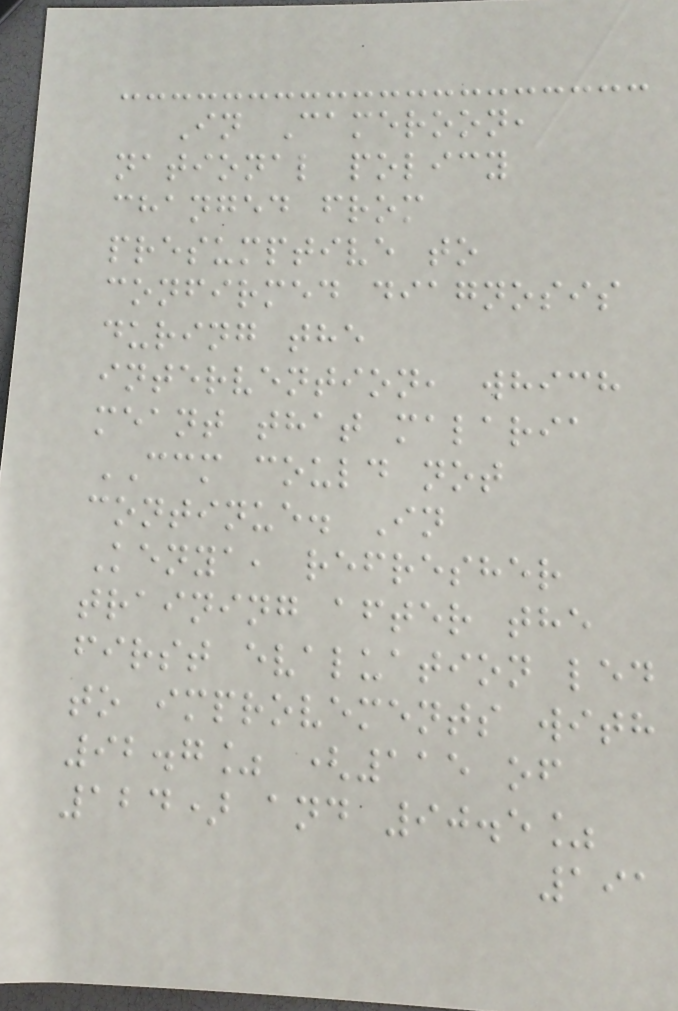In Cameroon,
national policy
changed from
presumptive to
confirmed diagnosis
during the
intervention, which
meant that malaria
CCM could not
continue. In
Kenya, refresher
training after the
first evaluation led
to improvements with
92.7% (115 of
124) and 90.5%
191
